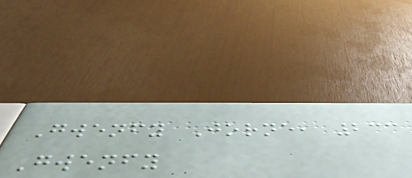Gwenfy Jorne, 233
Gwenfy
